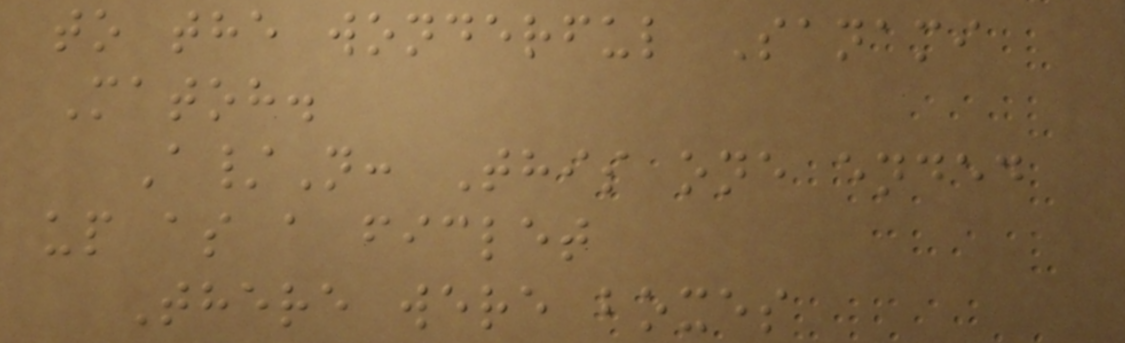to the wonderful Sanami
Matoh.
A/N: This one ended
up as a ficlet
There were boxes
